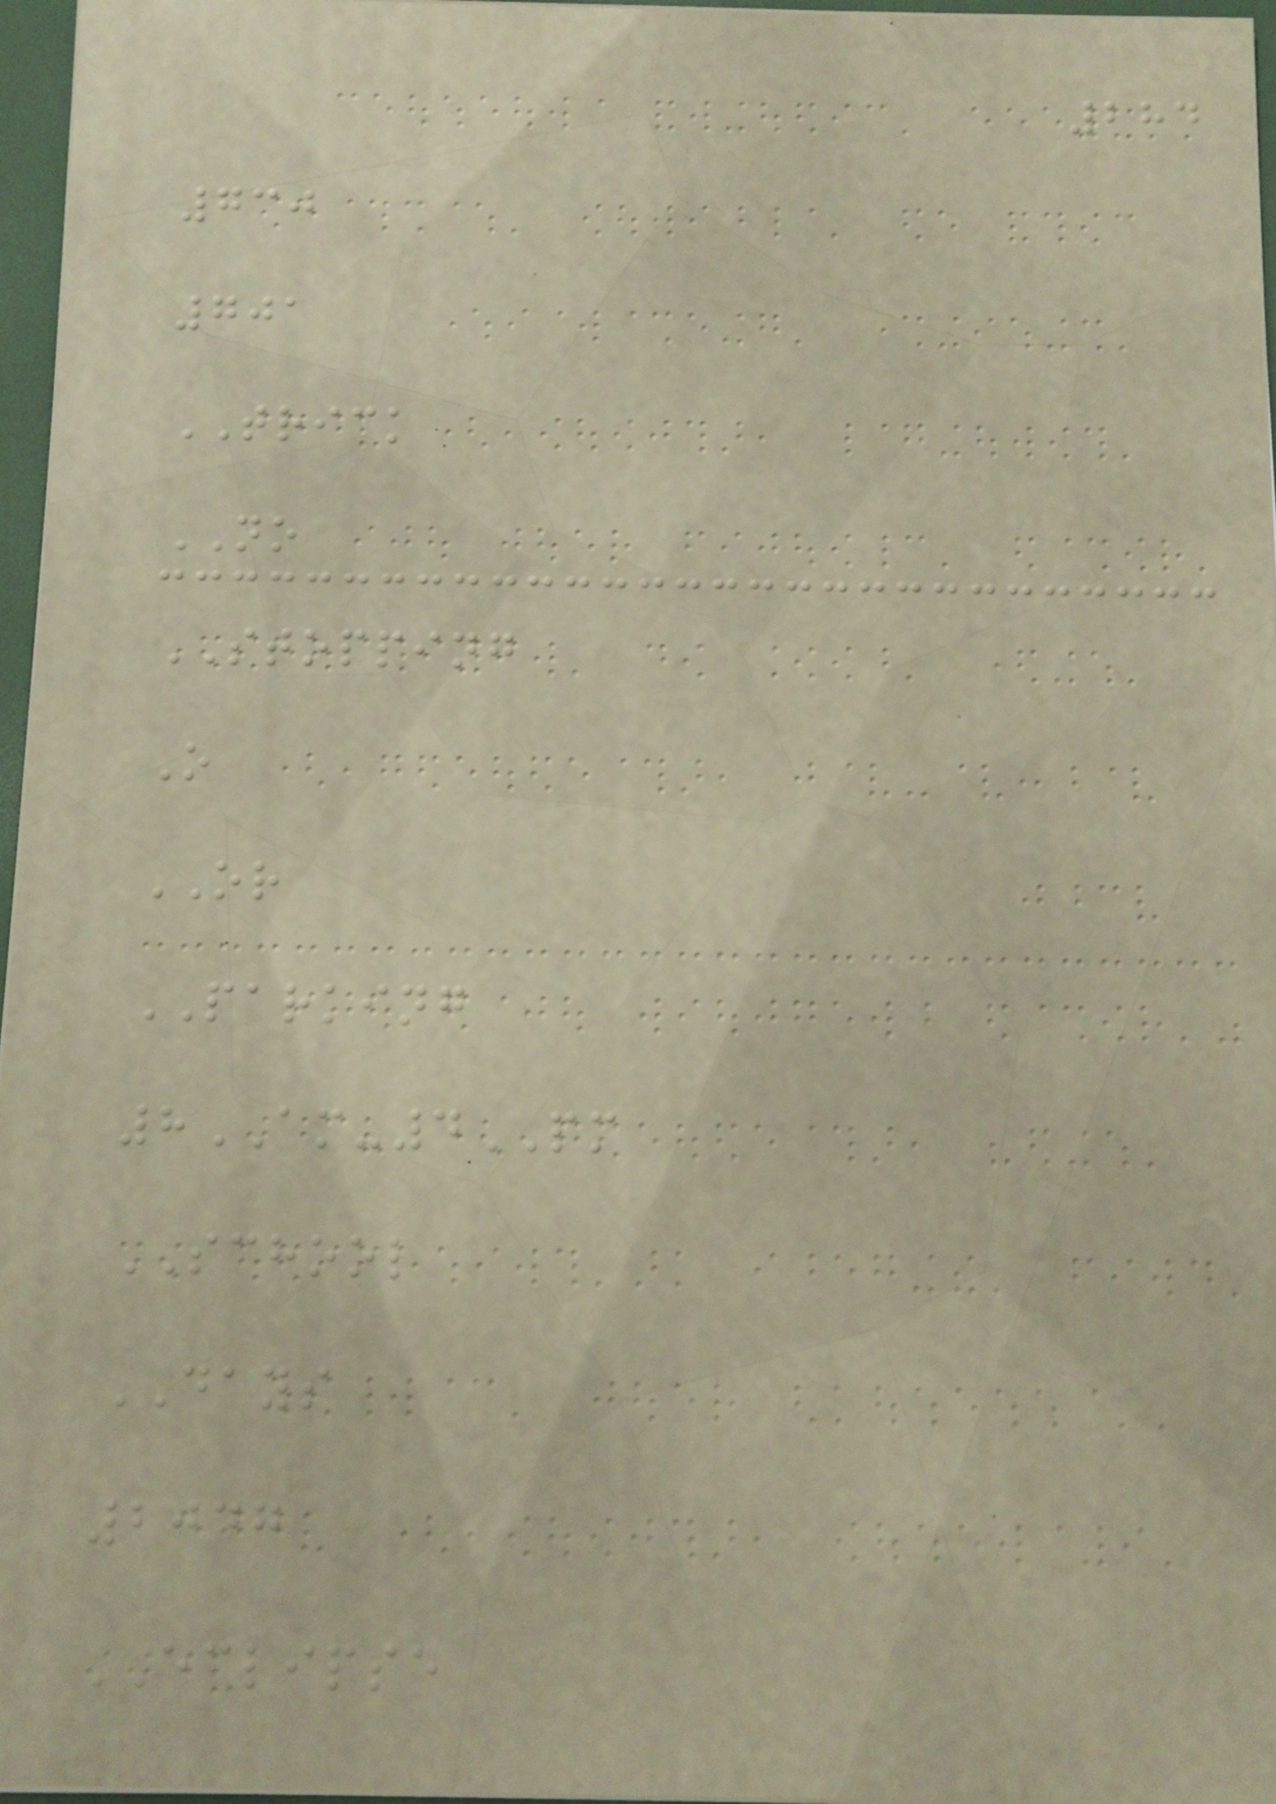284
730
701
TRICK
NO
STOPPING
O
OR
PARKING
8AM-4PM
SCHOOL
DAYS
2047
ECLIPSE
